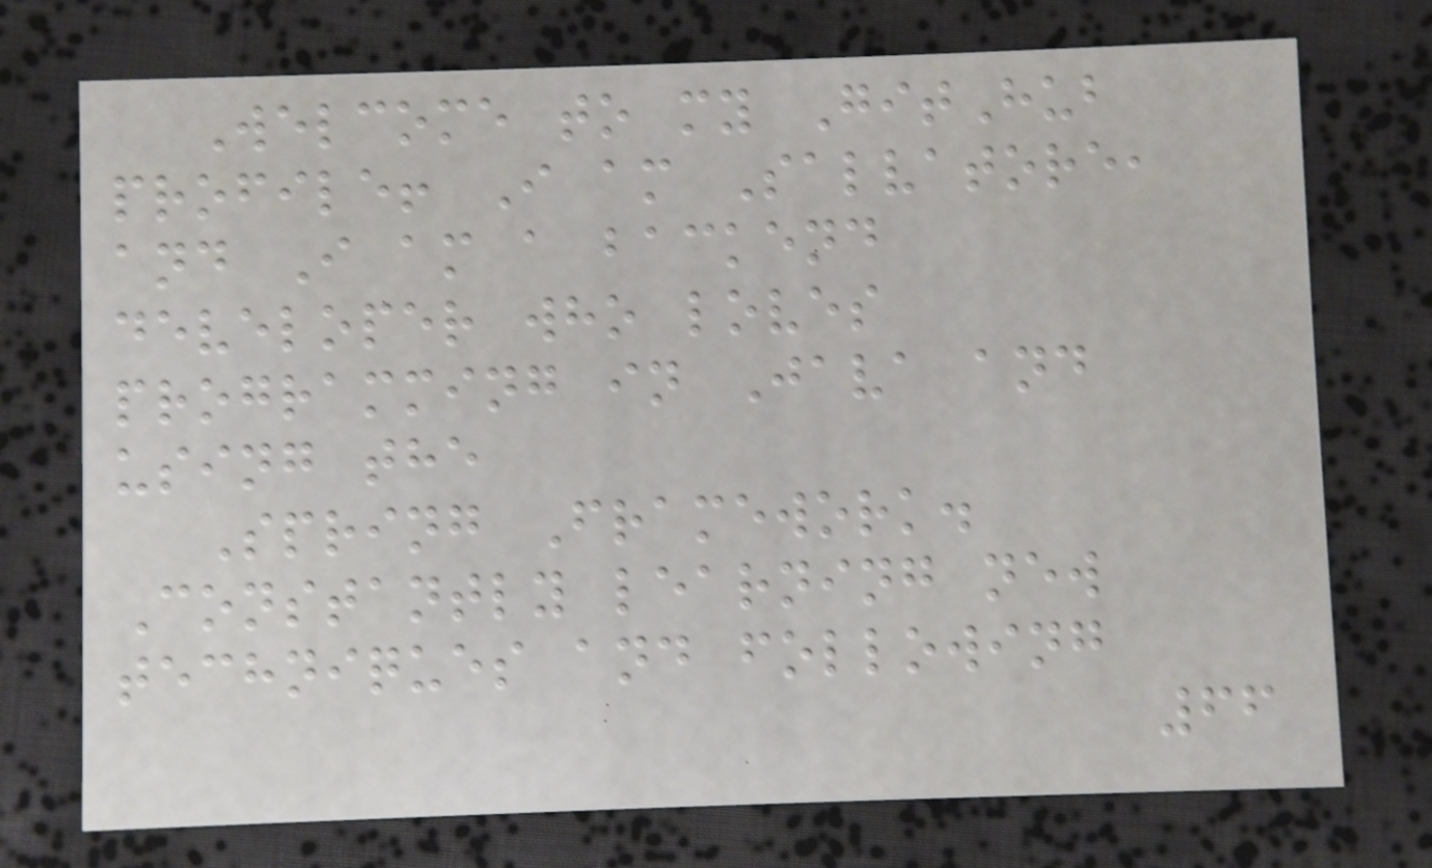Welcome to my GitHub
profile! I am Salvatore,
and I am a backend
developer who loves
programming in Java and
using the
Spring Framework.
Constantly learning new
techniques and following
66
